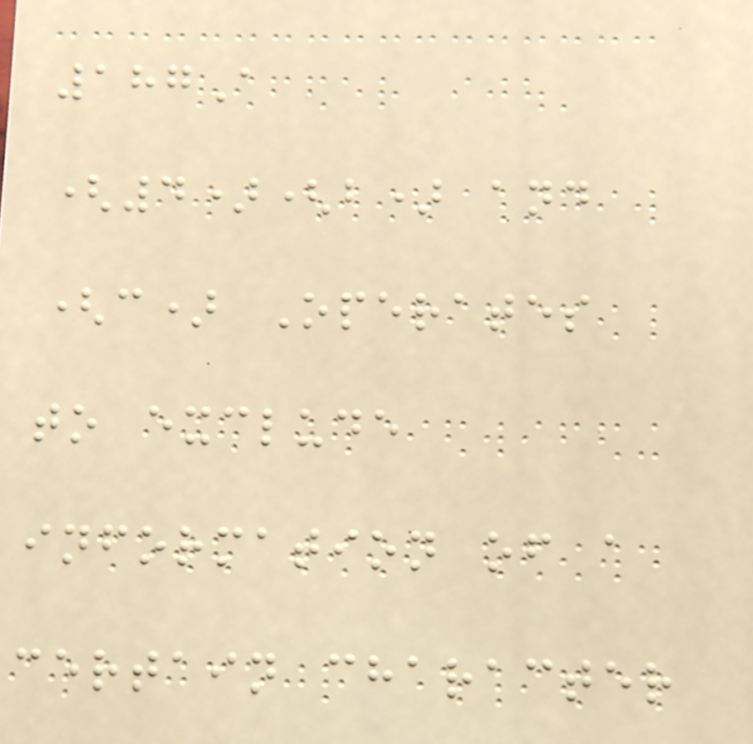187A
(4)(b) and
(c) Operates
to exclude
information of a
certain character
